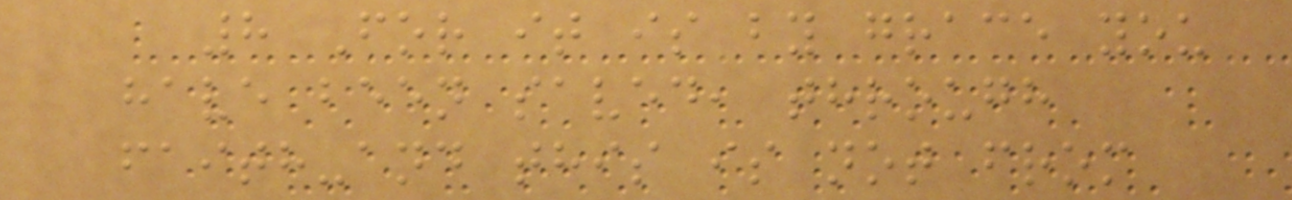8 For it is by grace you
have been saved, through
faith-and this is not from
